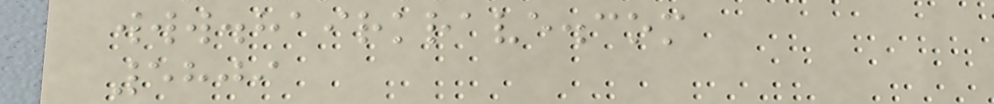www.hairkrave.com
5809
